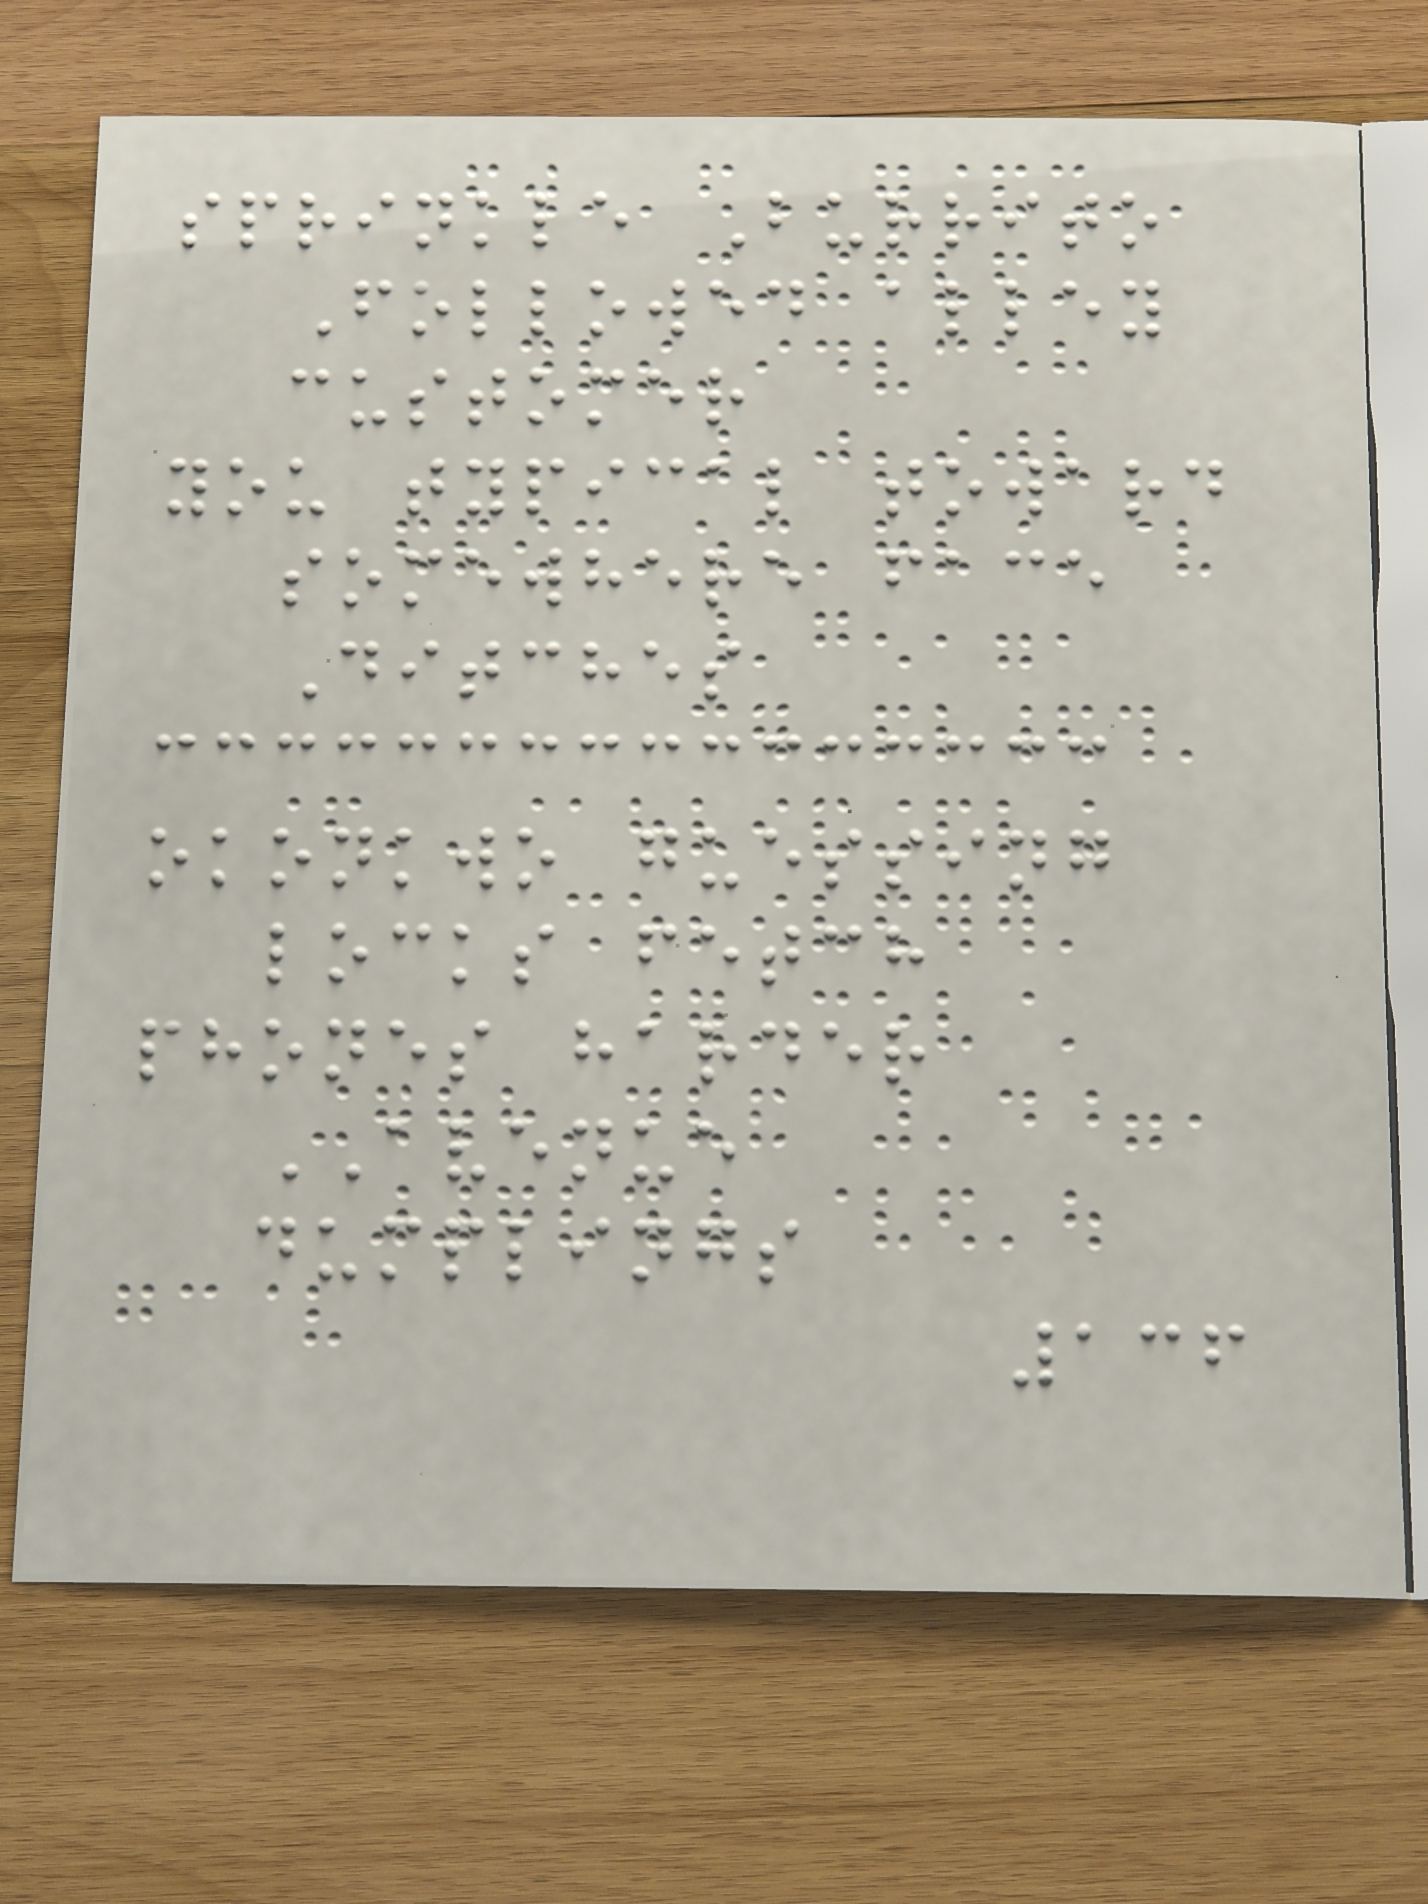sprinkle Burrito
Followed alley
customer
you typical toward
somewhere face
Ditches
okonkwo guessing
locks fetch
phones harder
AVENUE
dumplings
136
